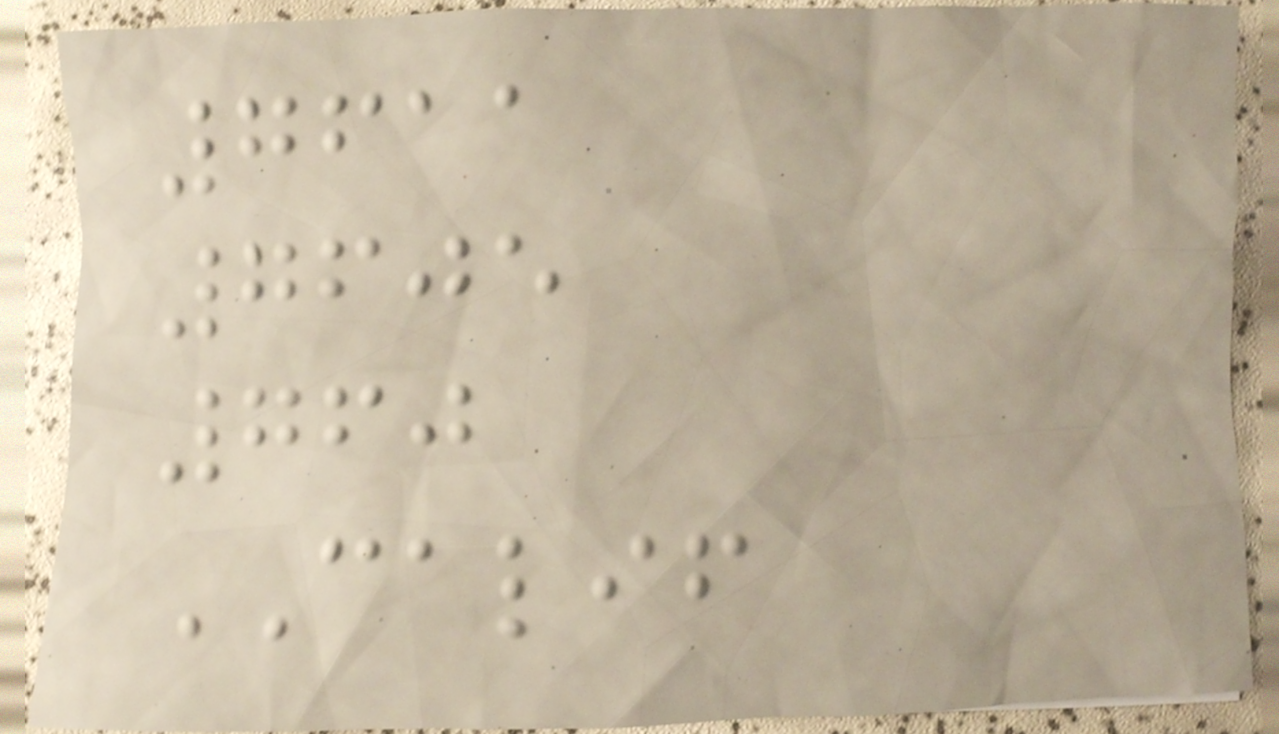7611
7605
760
CALIF
